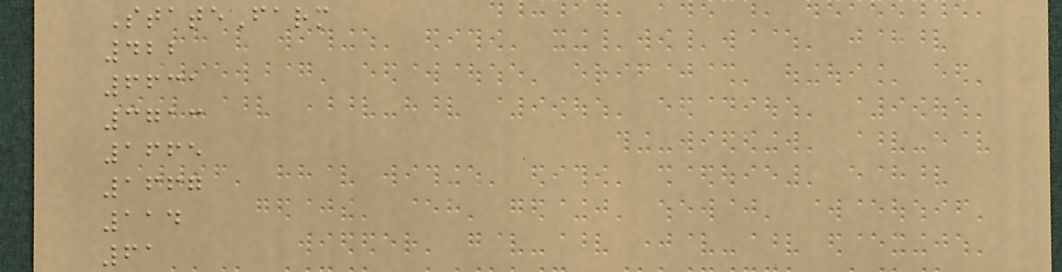StateFarm
422
6631
3713
1665
1667
114
61
